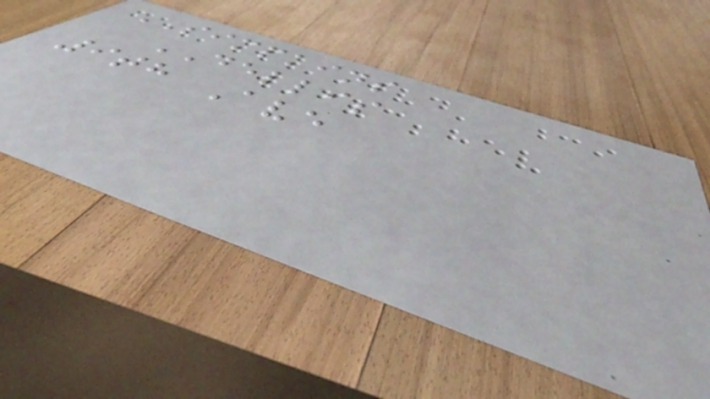SIMPKINS
DELLIS
9th Ave
